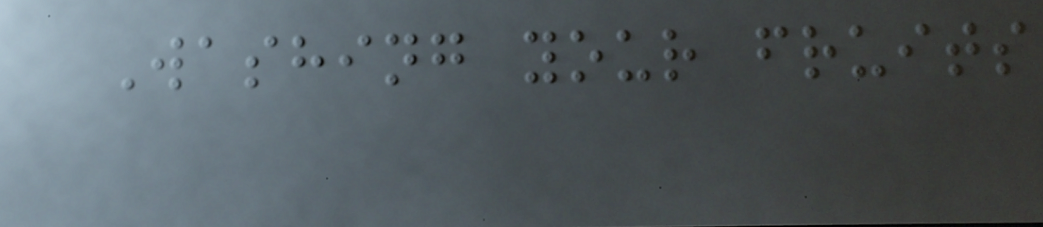Washing your fruits
